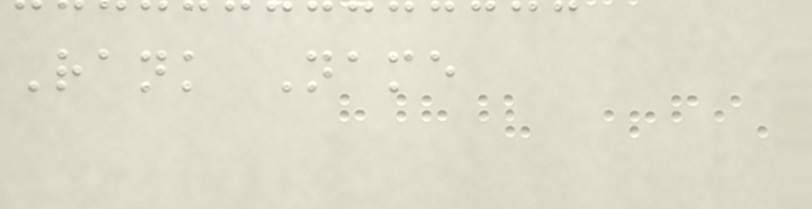Rank Name
